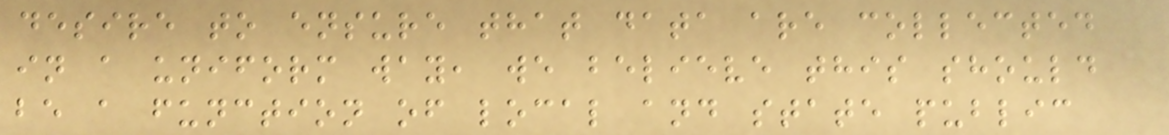desire to ensure that data are collected
in a uniform way, we believe this should
be a function of local and state public
